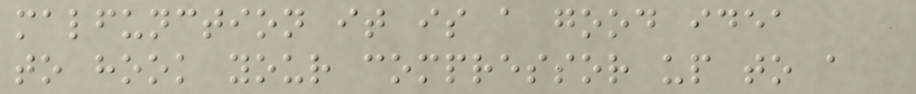malfunction it is a good idea
to hook your compressor up to a
